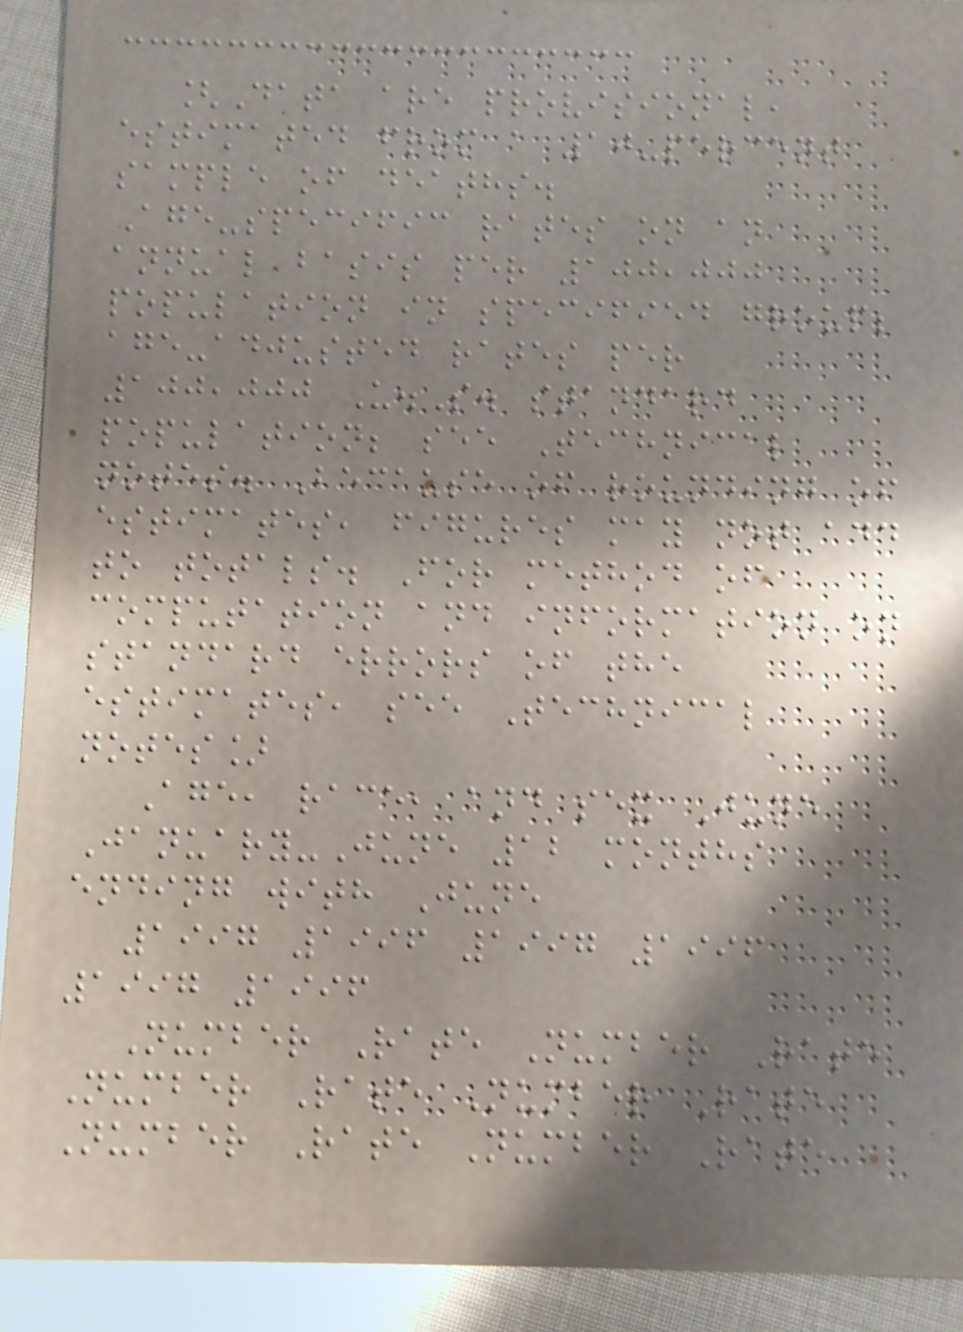[Data are provisional,
estimated from a 10-percent
sample of deaths.
Age-specific rates on an
annual basis per 100,000
population in specified group;
age-adjusted rates per
100,000 U.S. standard
population; see Technical
notes. Because of rounding of
estimates, figures may not add
to totals. For method of
computation and information on
standard errors of the
estimates, see Technical
notes]
Age, race, and sex June
January-June 12 months
ending with June
1997 1996 1997 1996
1997 1996
Number Rate Number Rate
Number Rate Number Rate
Number Rate Number Rate
